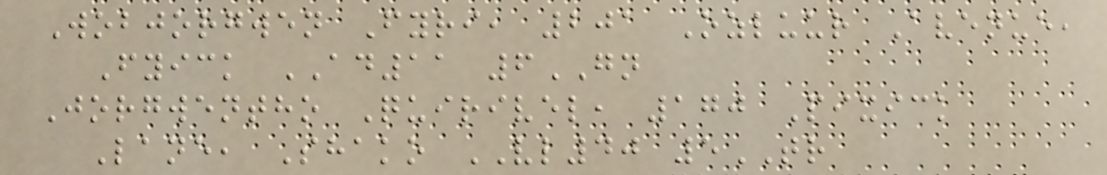Wobjorgwen Fyri, 201 Ozluur Avenue,
Fyick AD11 6GN
Jorgwentho Quirivel, 170 Pixick
Lane, Shako VL40 5TR
